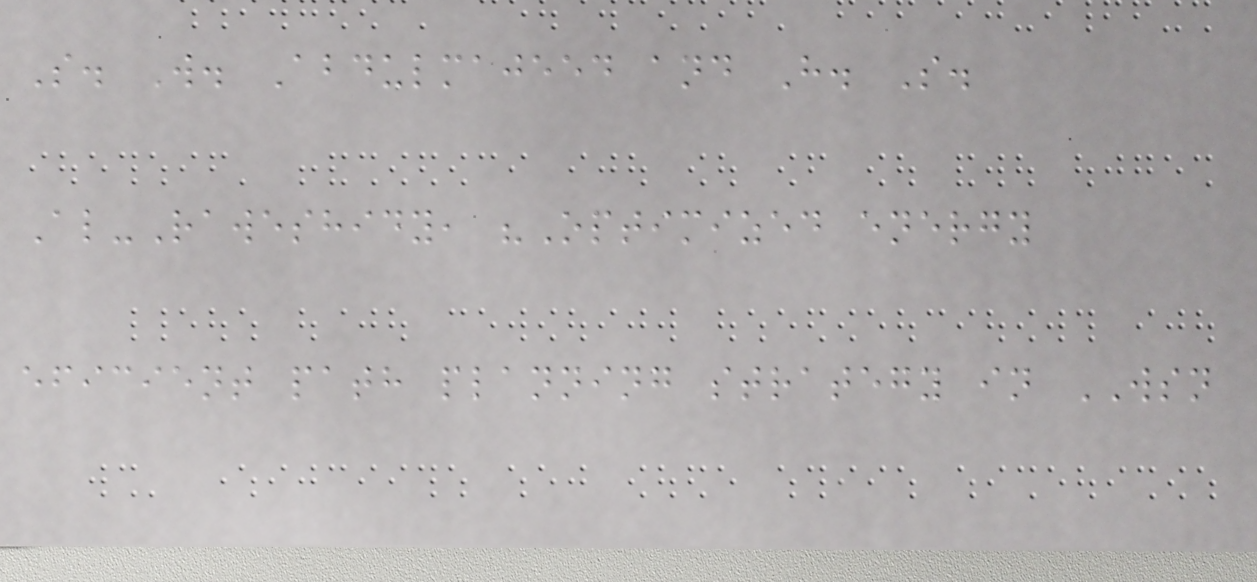S. W. Abdulmajeed and H. S.
Al-Raweshidy, "Optimized energy
eficient path planning strategy in WSN
